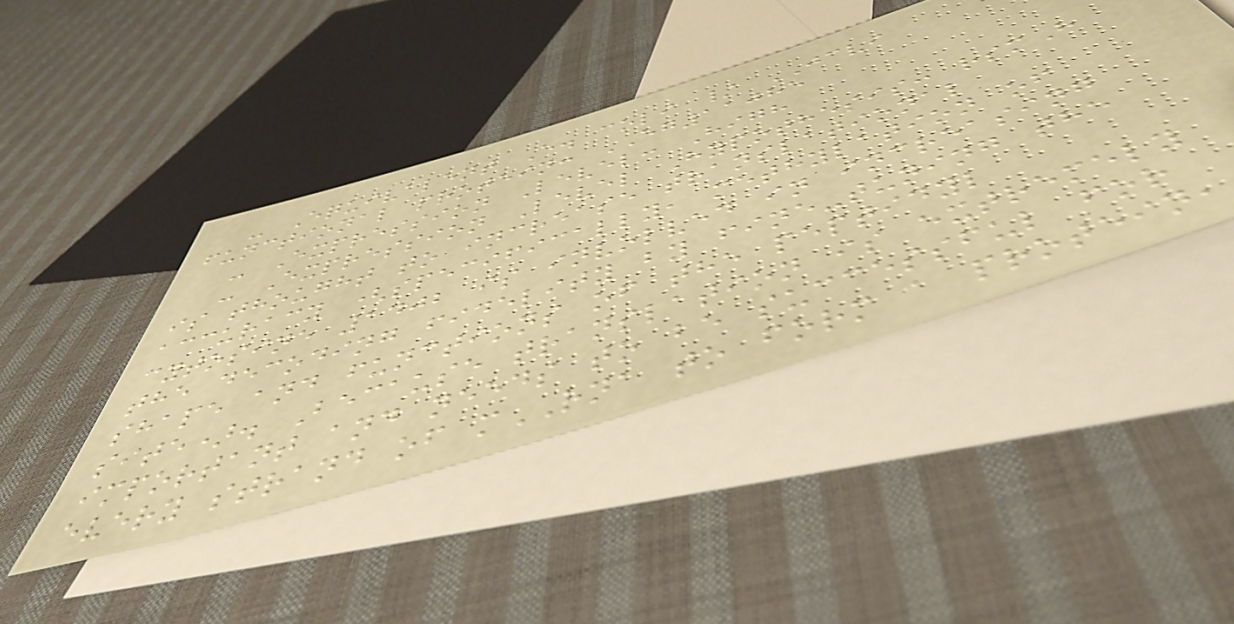- Equivalent E. coli / JCVI
functional protein: EG11085
- Expression Level: High
- Expression Level Hypothesis: rsmH
is thought to increase translational
accuracy (specifically, methylation of
cytosine 1402 is involved in increasing
the decoding fidelity by fine-tuning the
shape and functions of the peptidyl
site). Because translation is extremely
important and needs to be successful for
every strand of mRNA to form a protein,
